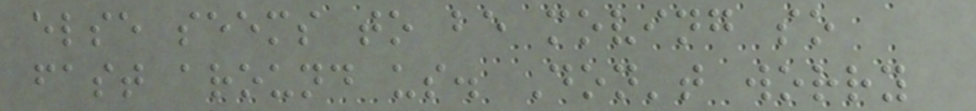else seems to be moving so
fast around us. Don't worry
